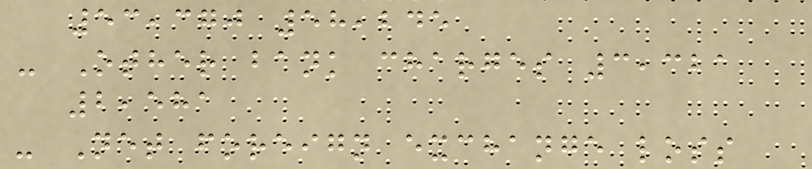53,370 58,245
- Other bank charges 3,321
2,581
- Net foreign exchange loss
